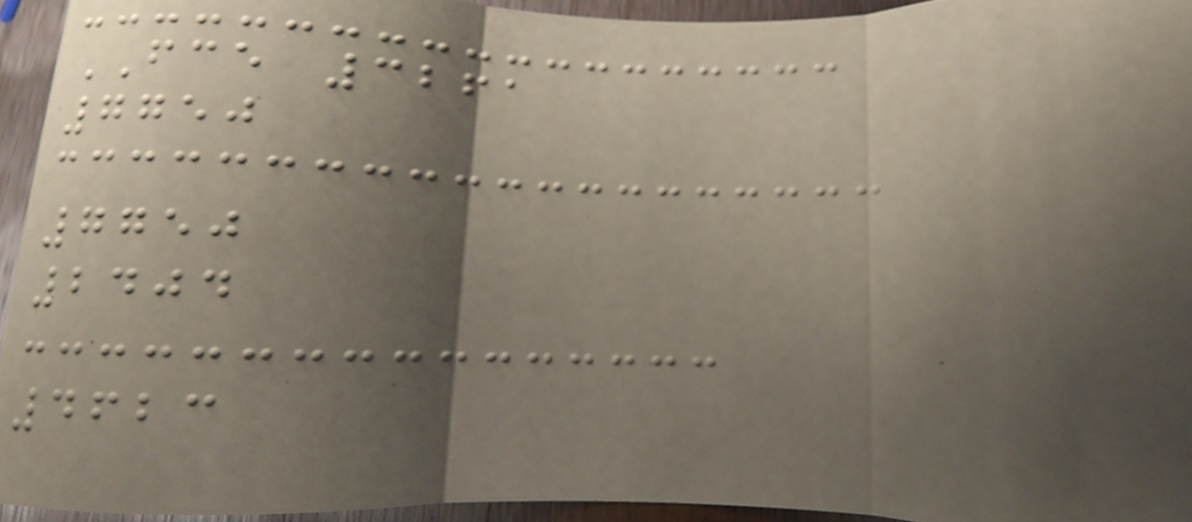FCE 3261
7750
7750
2404
4623
